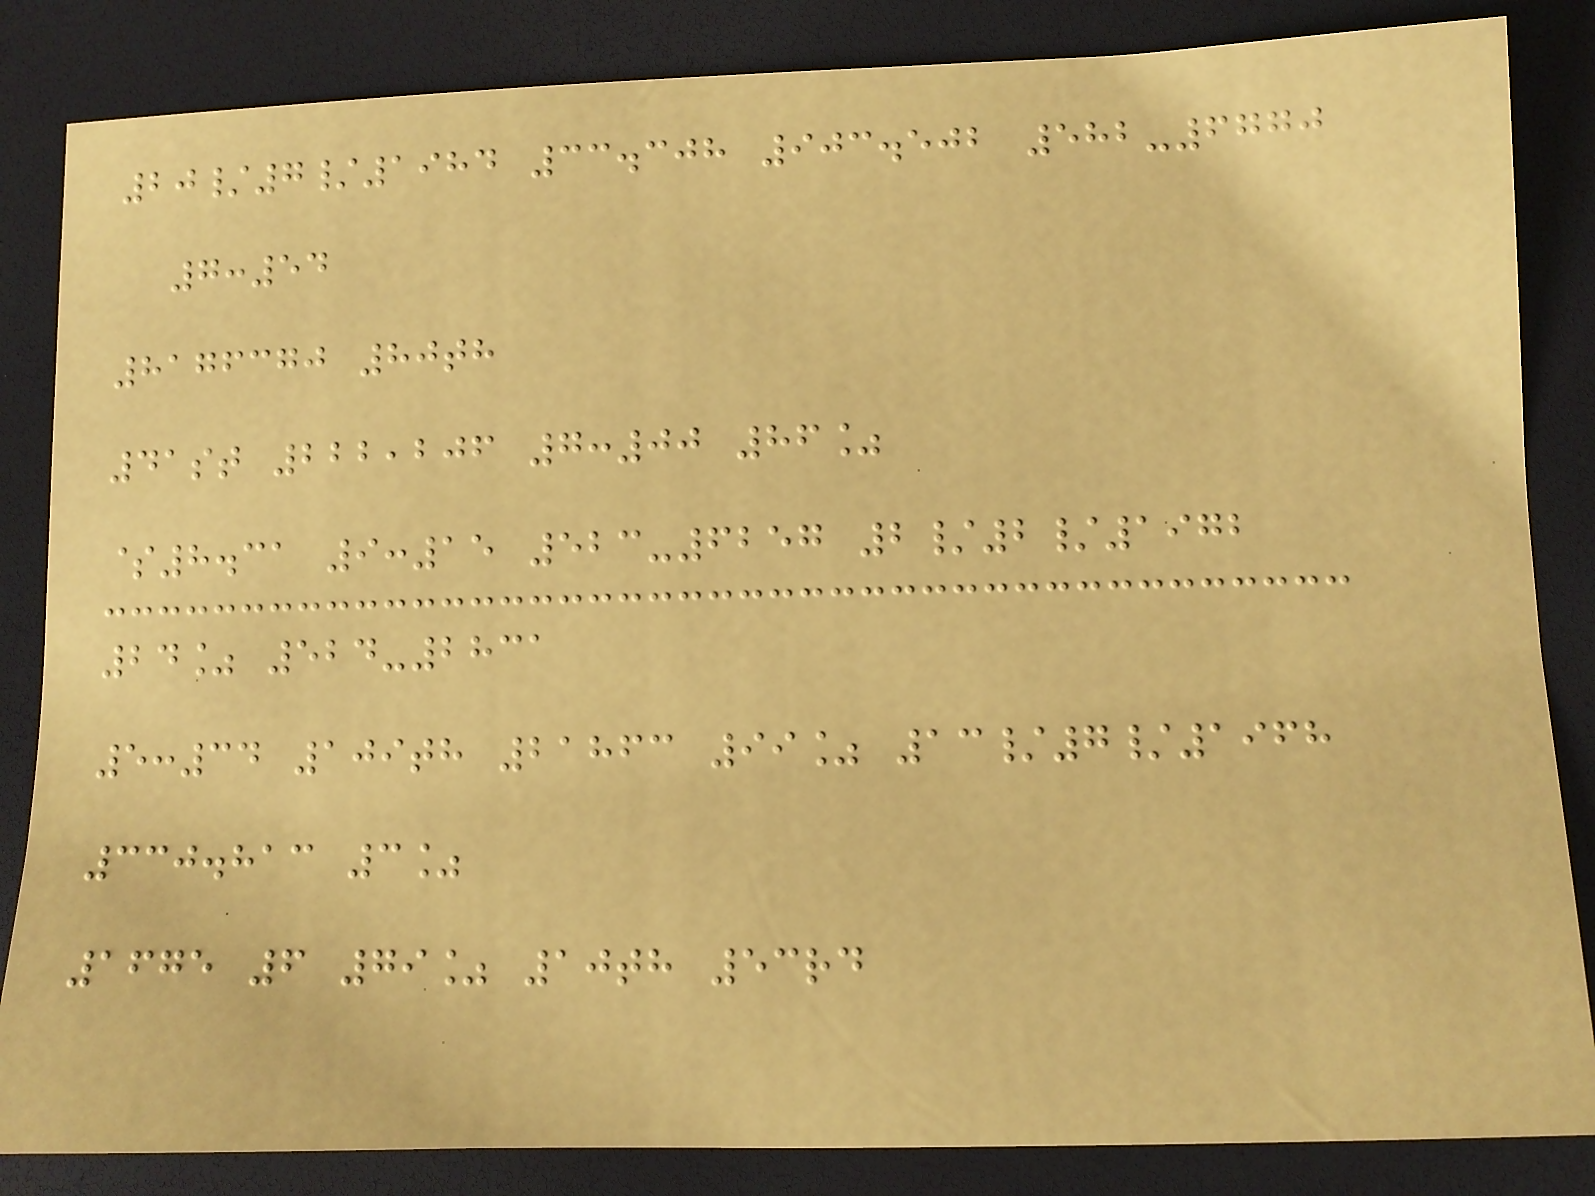20/7/1984 33.308 903.502 582-6770
7:54
8176370 80th
41st 222,206 7:00 86%
$8.31 9:15 523-6257 2/2/1972
24% 524-2831
5:34 109th 21863 99% 13/7/1968
330.813 3%
1675 6 79% 10th 53rd
